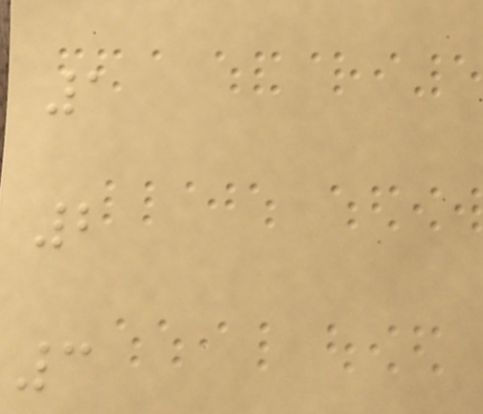1
2
3
